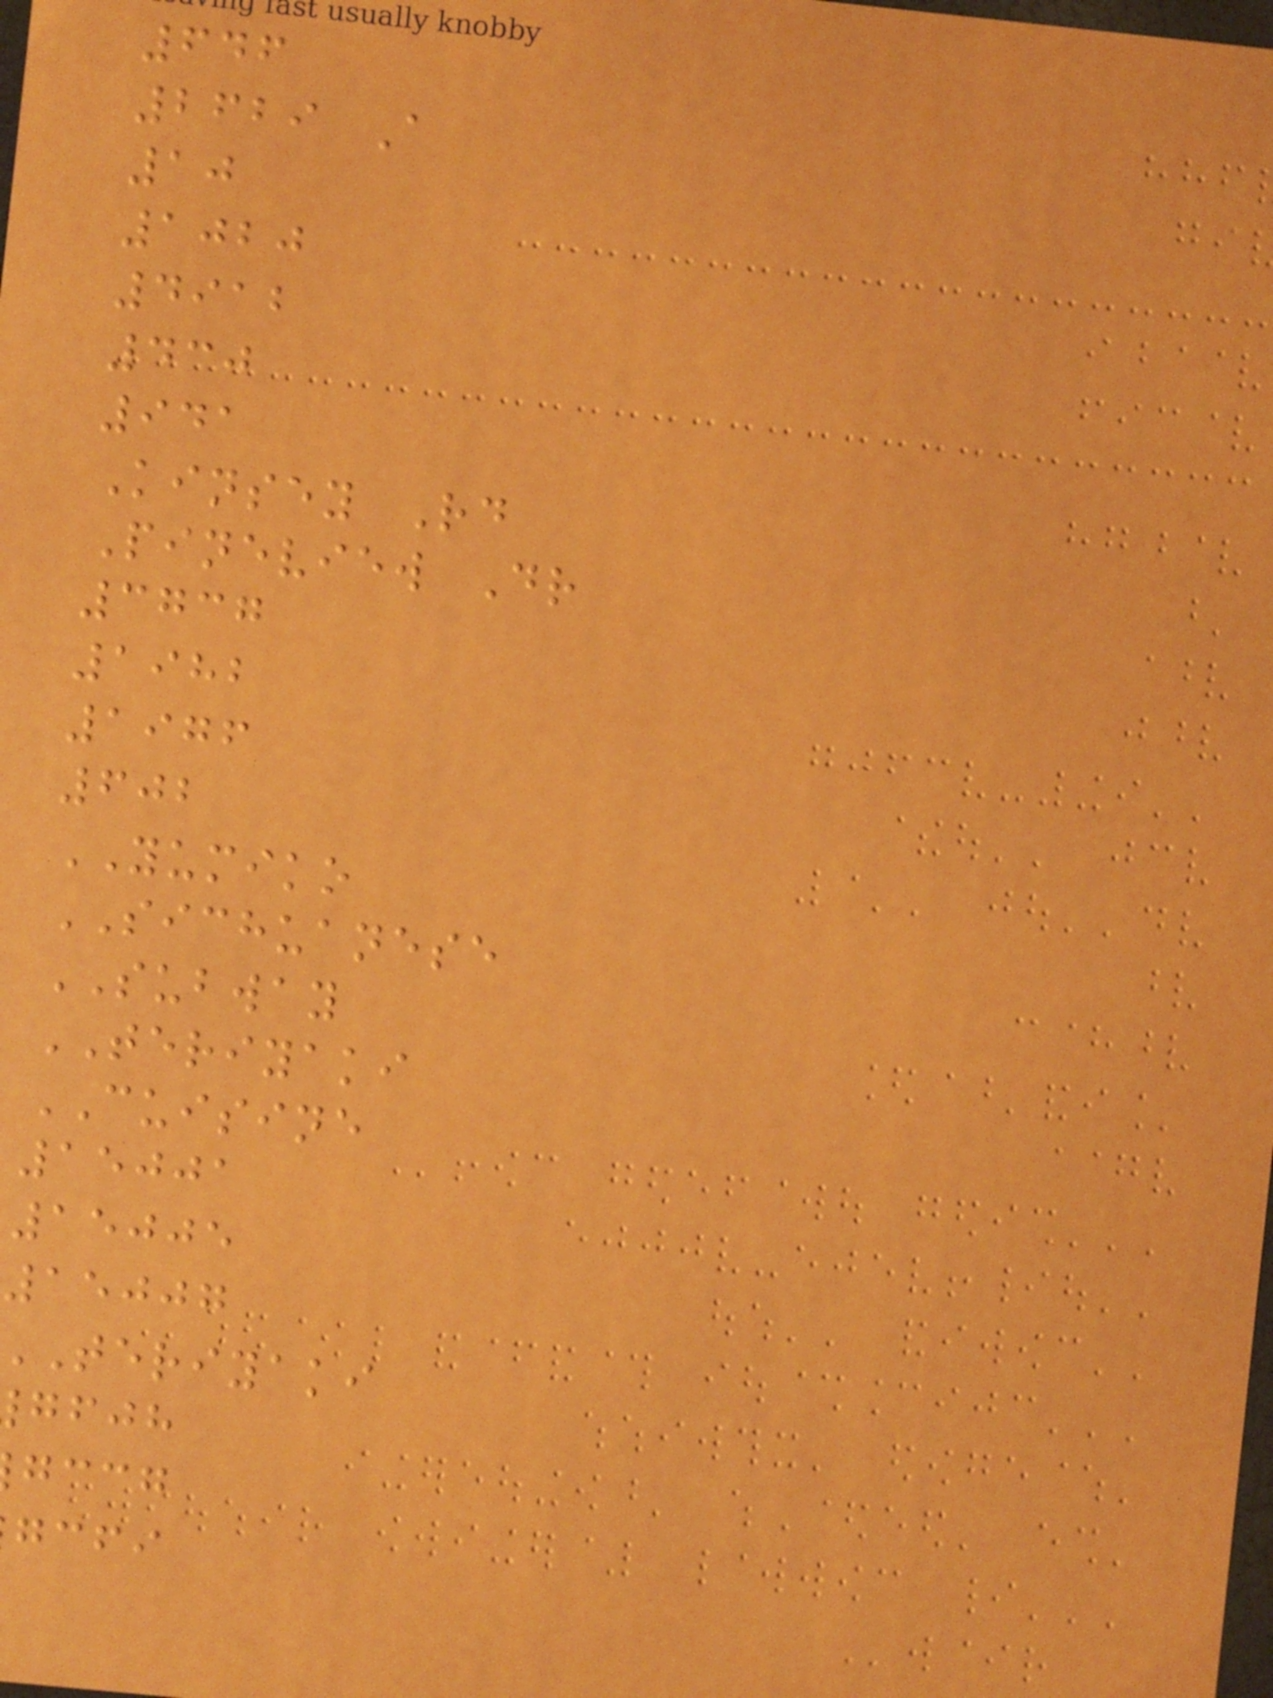646
2629 A
10
1020
4912
430
941
Kinsey Rd
Pineview Dr
3737
1982
1976
602
YUMIKO
SICHUANESE
SUBWAY
TERIYAKI
CUISINE
15001
15005
15007
teriyaki
gfjh
gccg
gcfi
